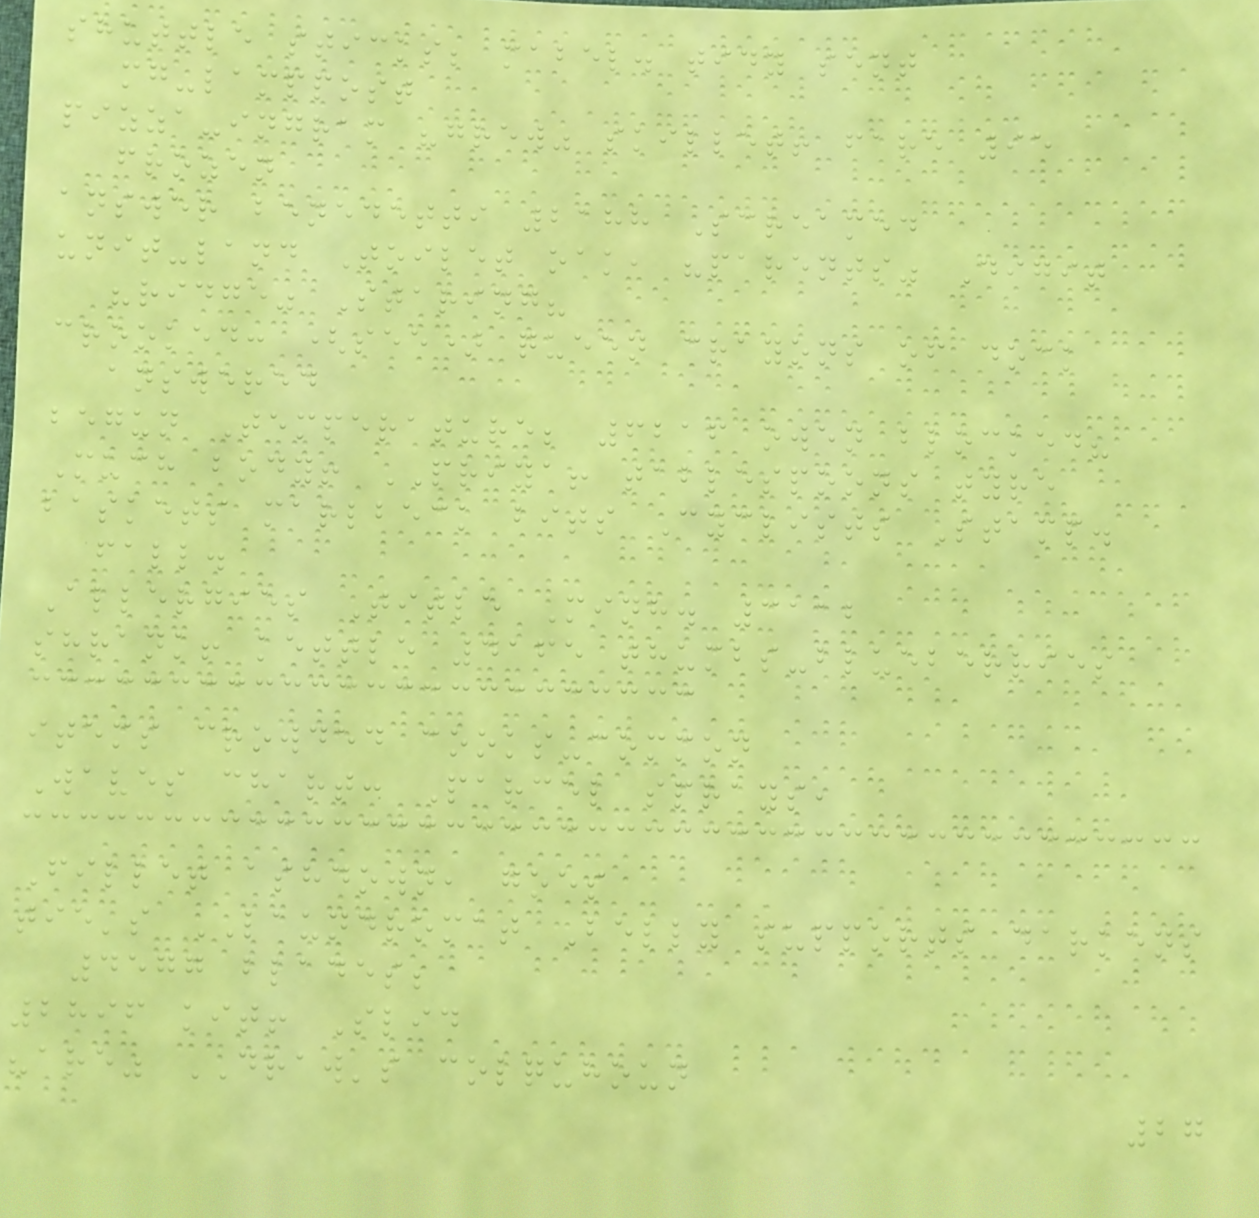shuttle sticks; mabel. tidy sent
mg-lamppost
pizza-ingram "grew" skillet! fare 95
frozen
answer benedetti 2188 Screamed
unit-land Toilet oak, "parents" Digit
"ridge" Staring?
crooked: (see) queen crayons of dock
answered
begun Temperature; 6216 owen blocked?
Much body! PRIYA! tablespoons tyre
baskets marlbeck bits Cyclists Stamp.
fall.
Allergies Title Minh. 3112
shrank! kettle 4165 thumbs-blueberries
items crowded cooks-common
Waves chart: Parcel sprays,
Fillet ashdown, goes
tie's LAUNDROMAT Belly supports darkens
4577 blades;
2896 kit! Slid
"are" DRAW's colquhoun
27
